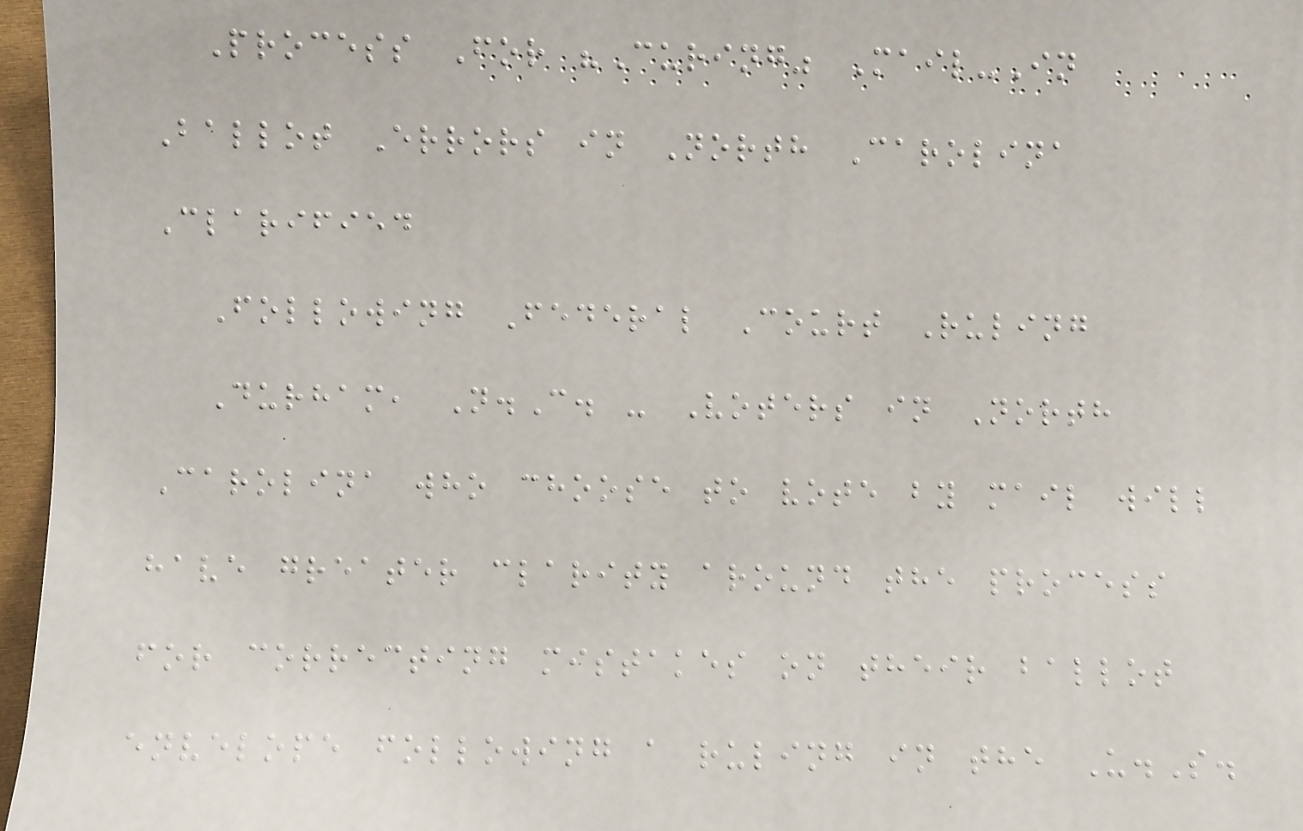Process For "Curing" Mail-In
Ballot Errors in North Carolina
Clarified
Following Federal Court Ruling
Durham, N.C. - Voters in North
Carolina who choose to vote by mail will
have greater clarity around the process
for correcting mistakes on their ballot
envelope following a ruling in the U.S.
